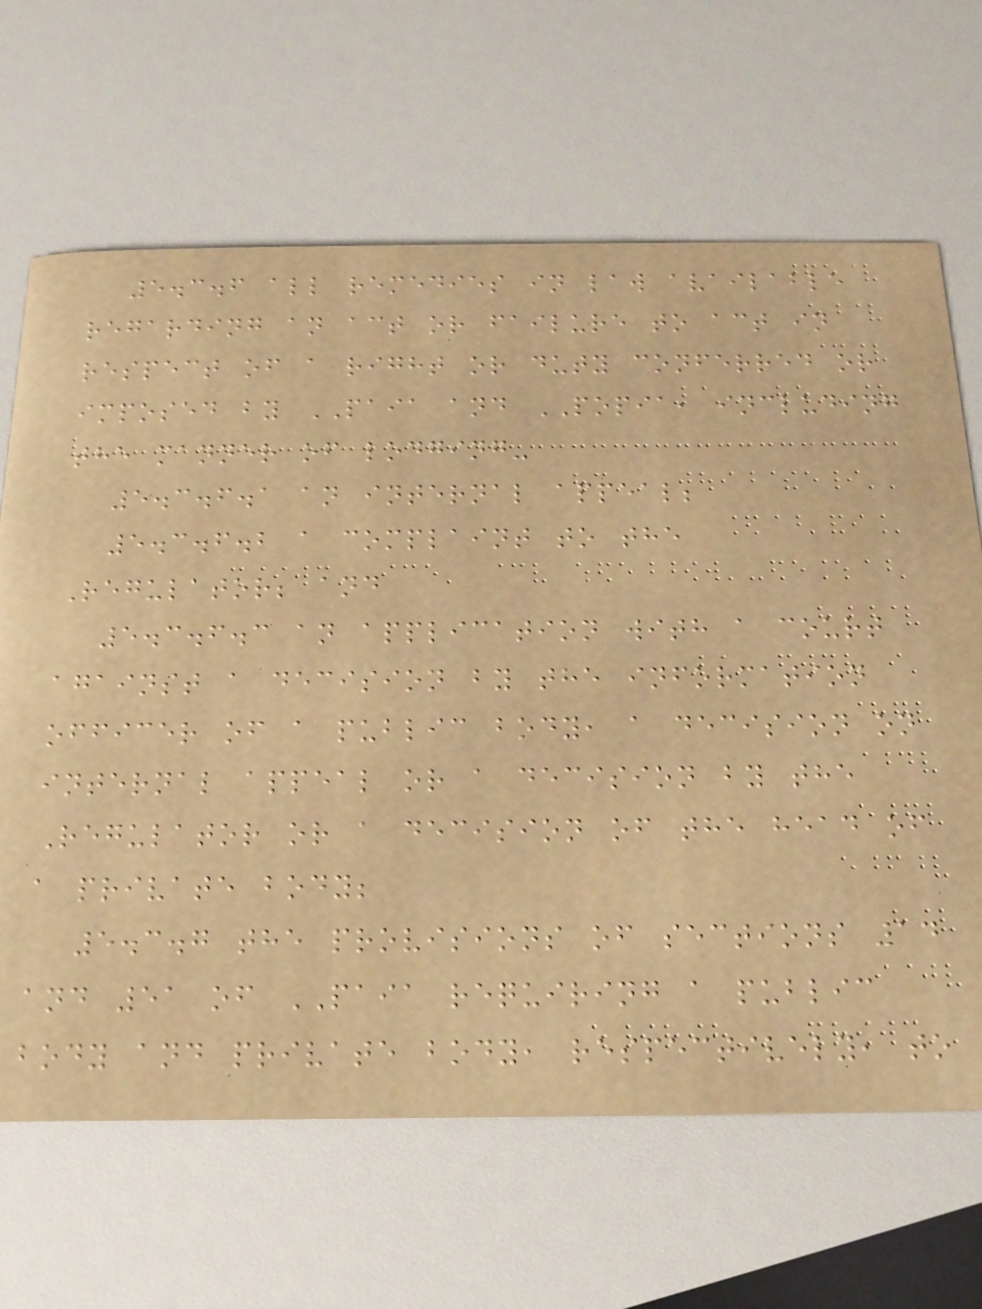5.3.6 all remedies in law available
regarding an act or failure to act in
respect of a right or duty conferred or
imposed by PAIA and POPIA, including
the manner of lodging-
5.3.6.1 an internal appeal;
5.3.6.2 a complaint to the
Regulator; and
5.3.6.3 an application with a court
against a decision by the information
officer of a public body, a decision on
internal appeal or a decision by the
Regulator or a decision of the head of
a private body;
5.3.7 the provisions of sections 14
and 51 of PAIA requiring a public
body and private body, respectively, to
